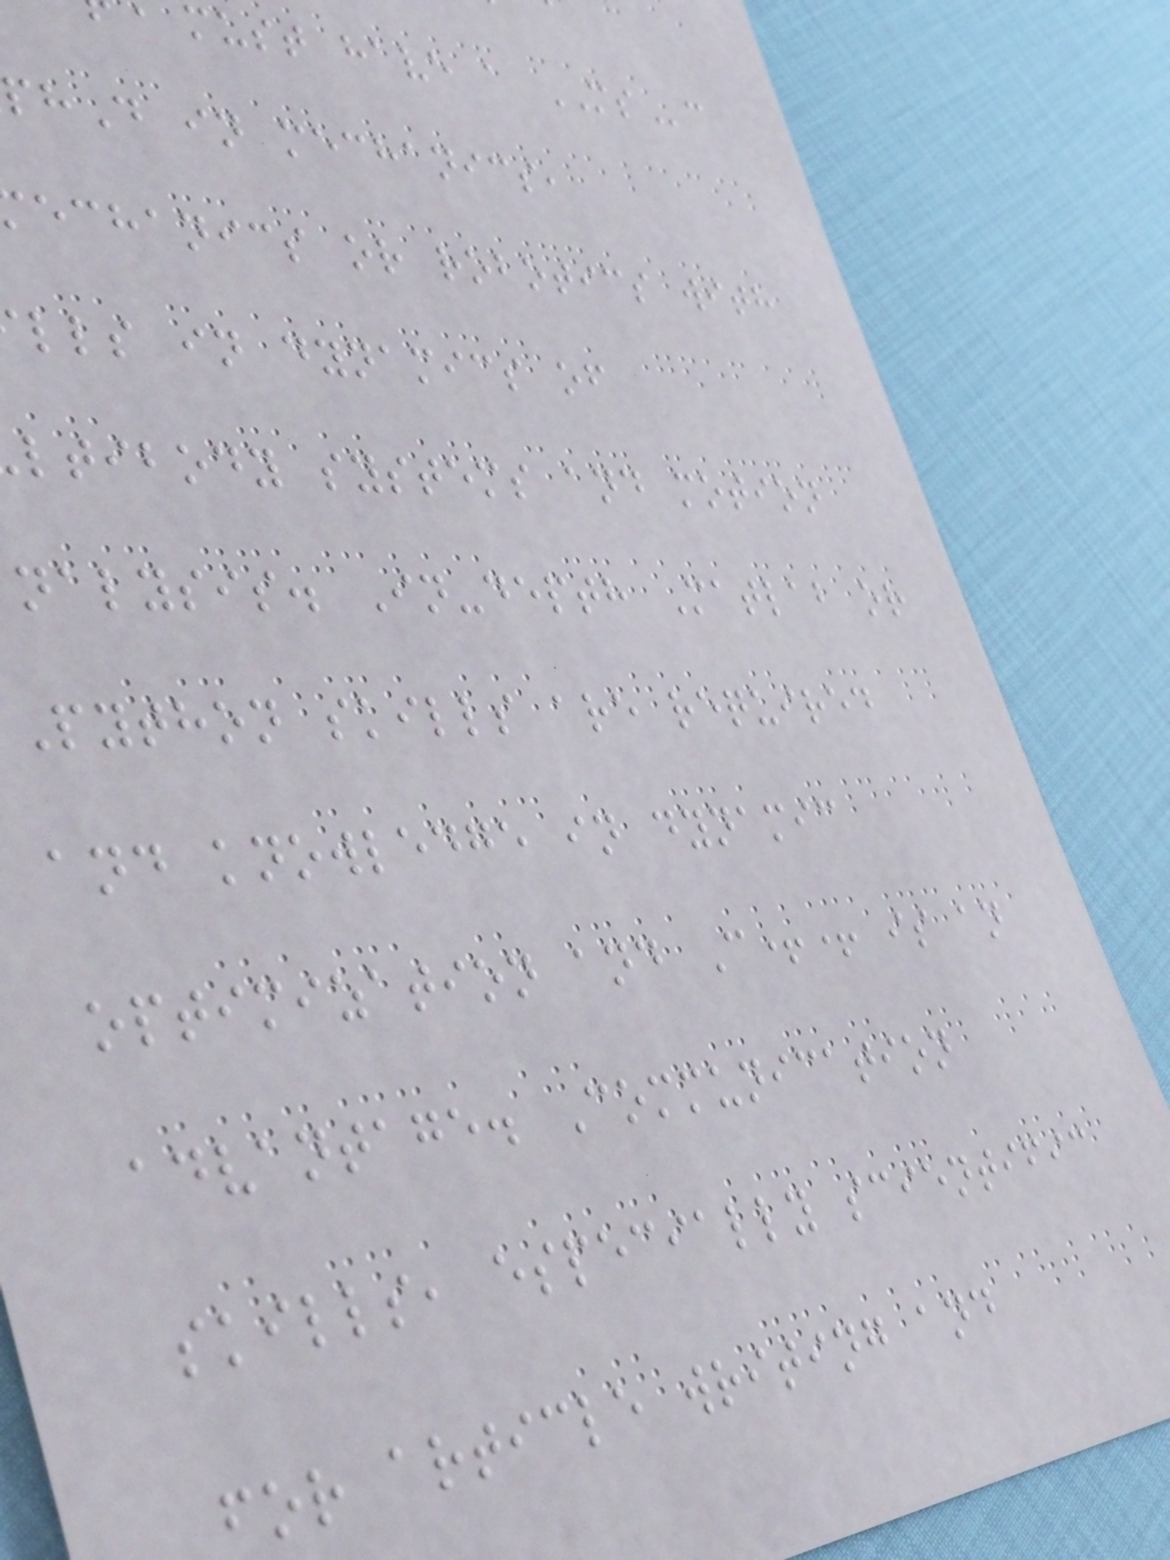must have a MSc
hD in mechanics,
echanics or robotics with
lls in dynamics of
ltibody systems and motion
nalysis. In-depth Matlab or
Python skills are required
and knowledge in dynamic
optimization and C++ is an
advantage. Communication
skills, especially scientific
for article writing and
